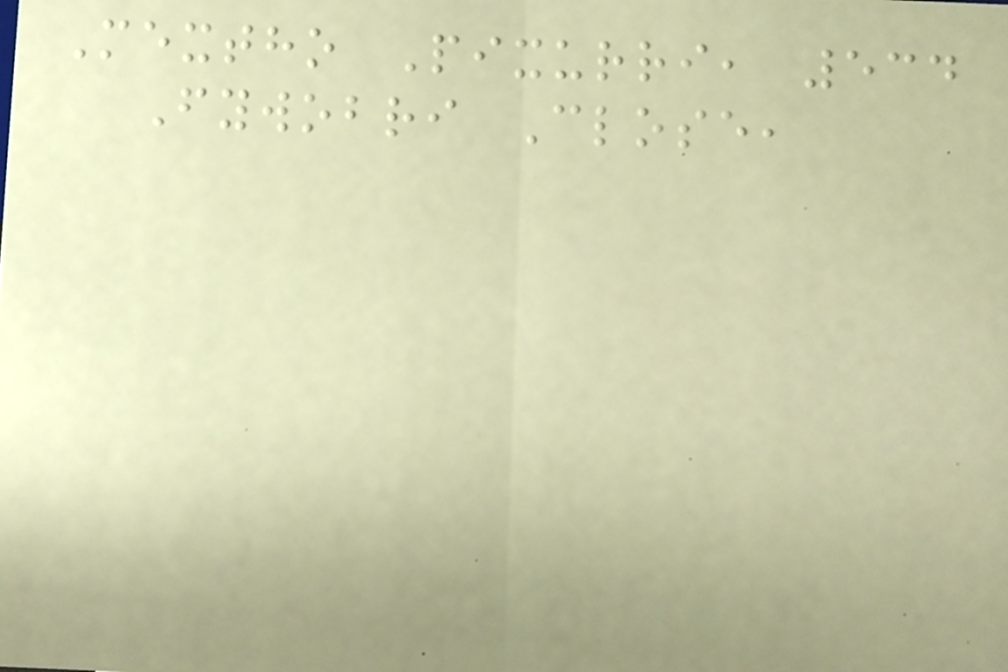Mextho Pixurri, 534
Fywobri Close,
